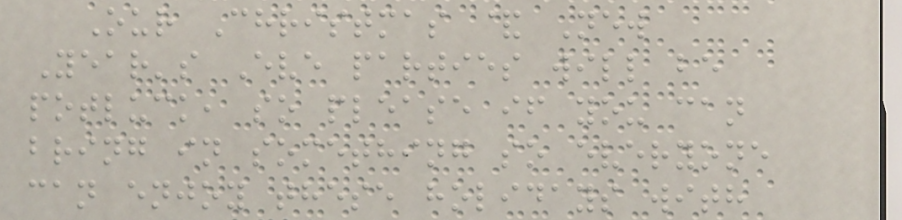Our Christmas & New
Year's Eve parties will be
potluck, so please if you can
bring in something so everyone
can enjoy these holidays with
